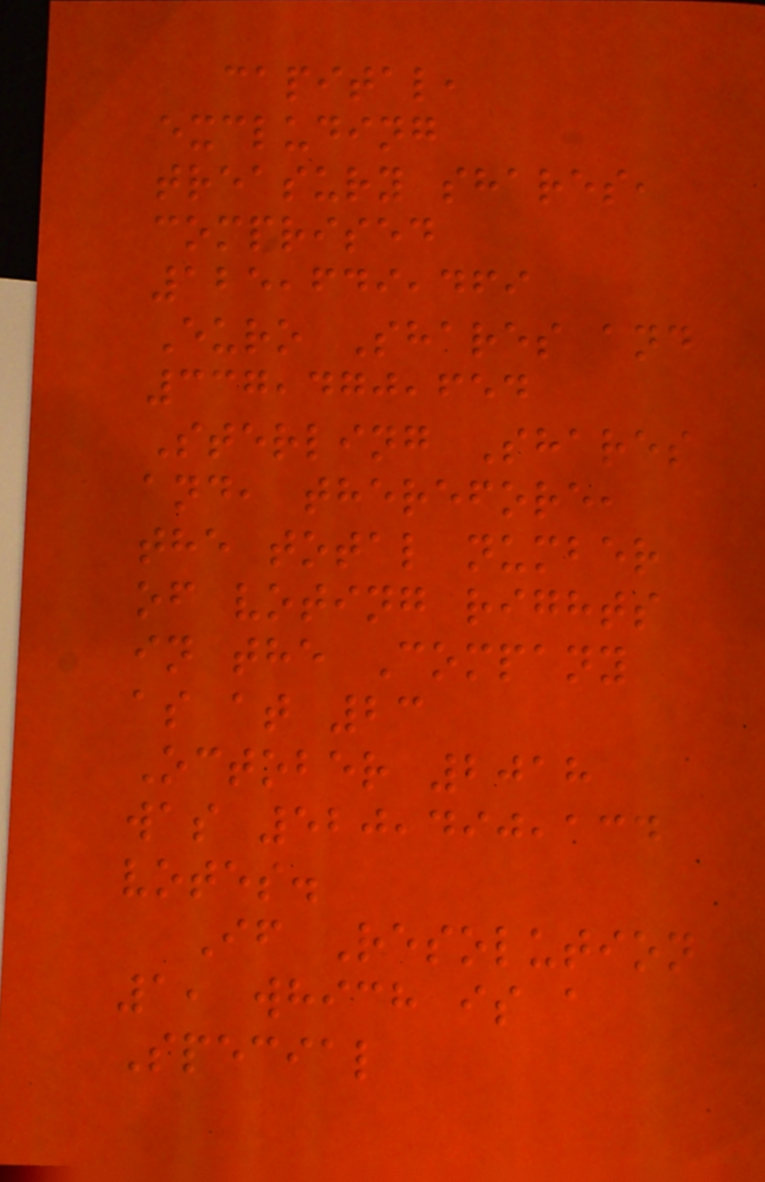capital,
excluding
treasury shares,
comprised
125,649,469
Euro Shares and
337,470,654
Sterling Shares
and, therefore,
the total number
of voting rights
in the Company
as at 23
October 2018
was 520,490,134
votes.
If Resolution
1, which is a
Special
